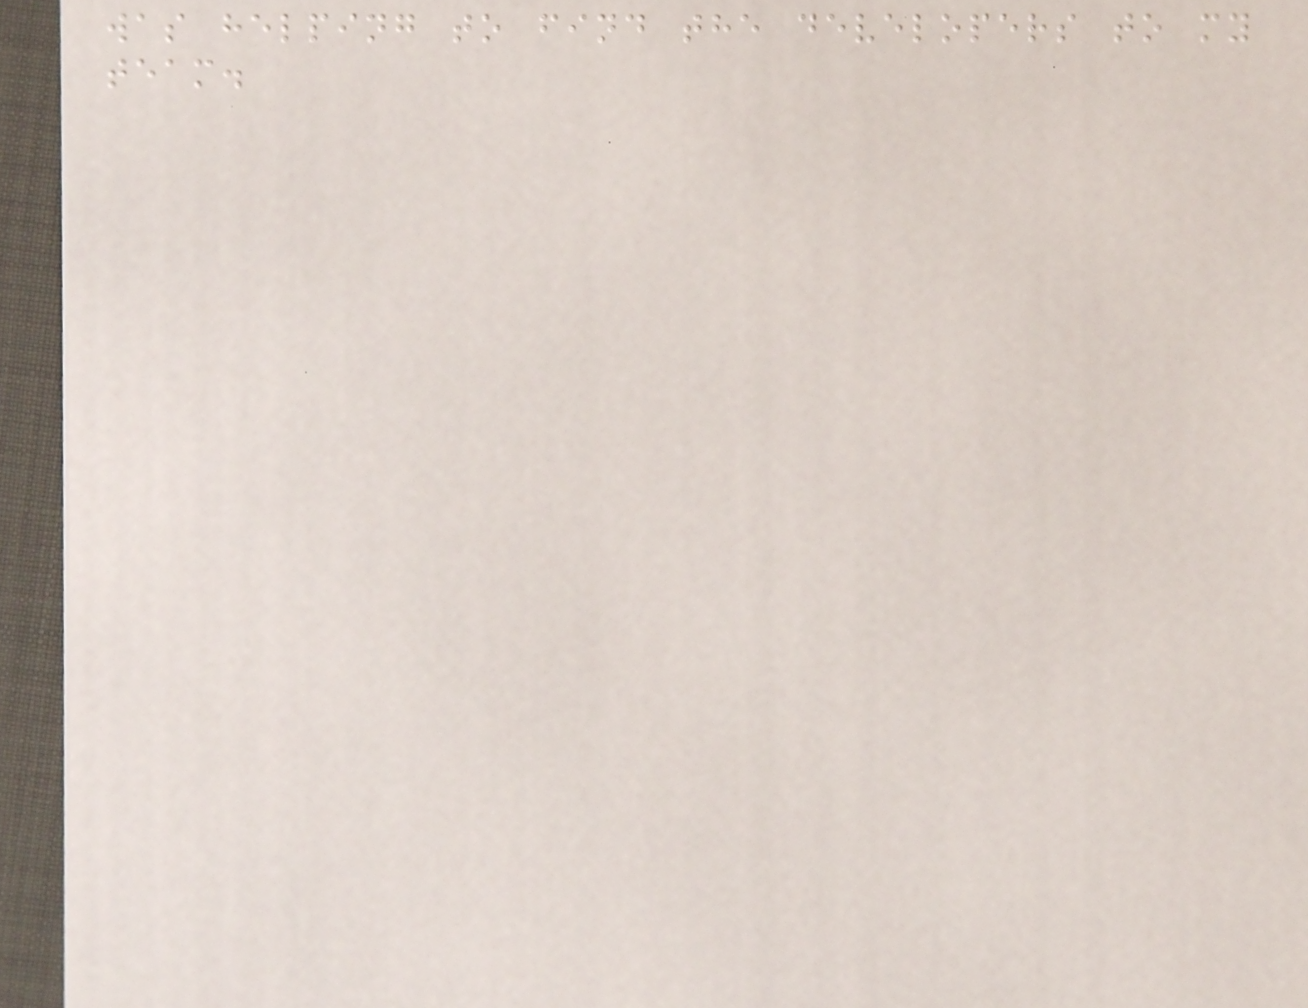was helping to find the developers to my
team.
